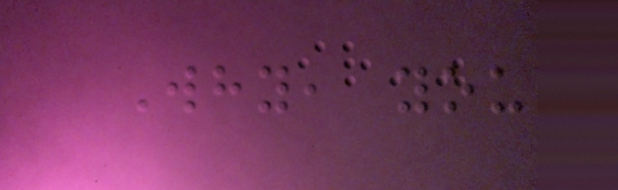Why, you
